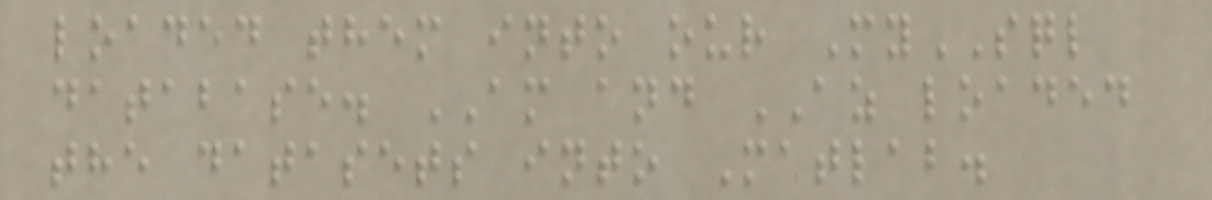loaded them into our MySQL
database. AM and AZ loaded
the datasets into Matlab.
